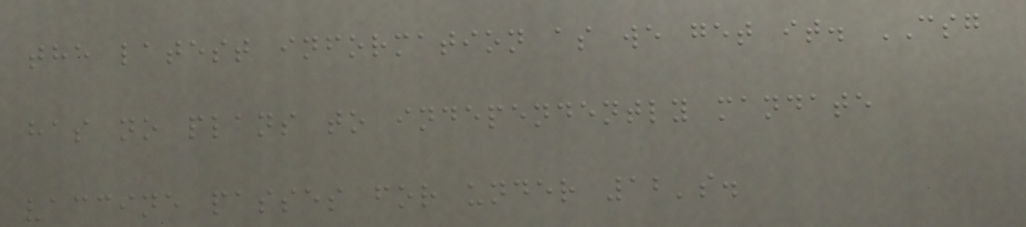the latest information as we get it. CSG
has no plans to independently mandate
vaccine passes for under 12's.
